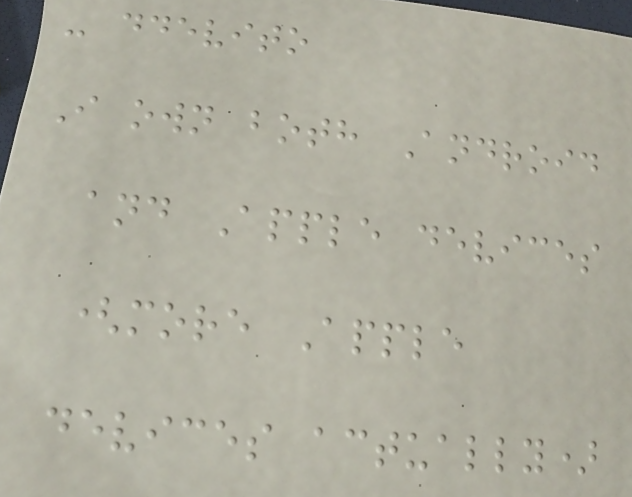- ddevito
I own both Android
and Apple devices
(more Apple
devices actually)
